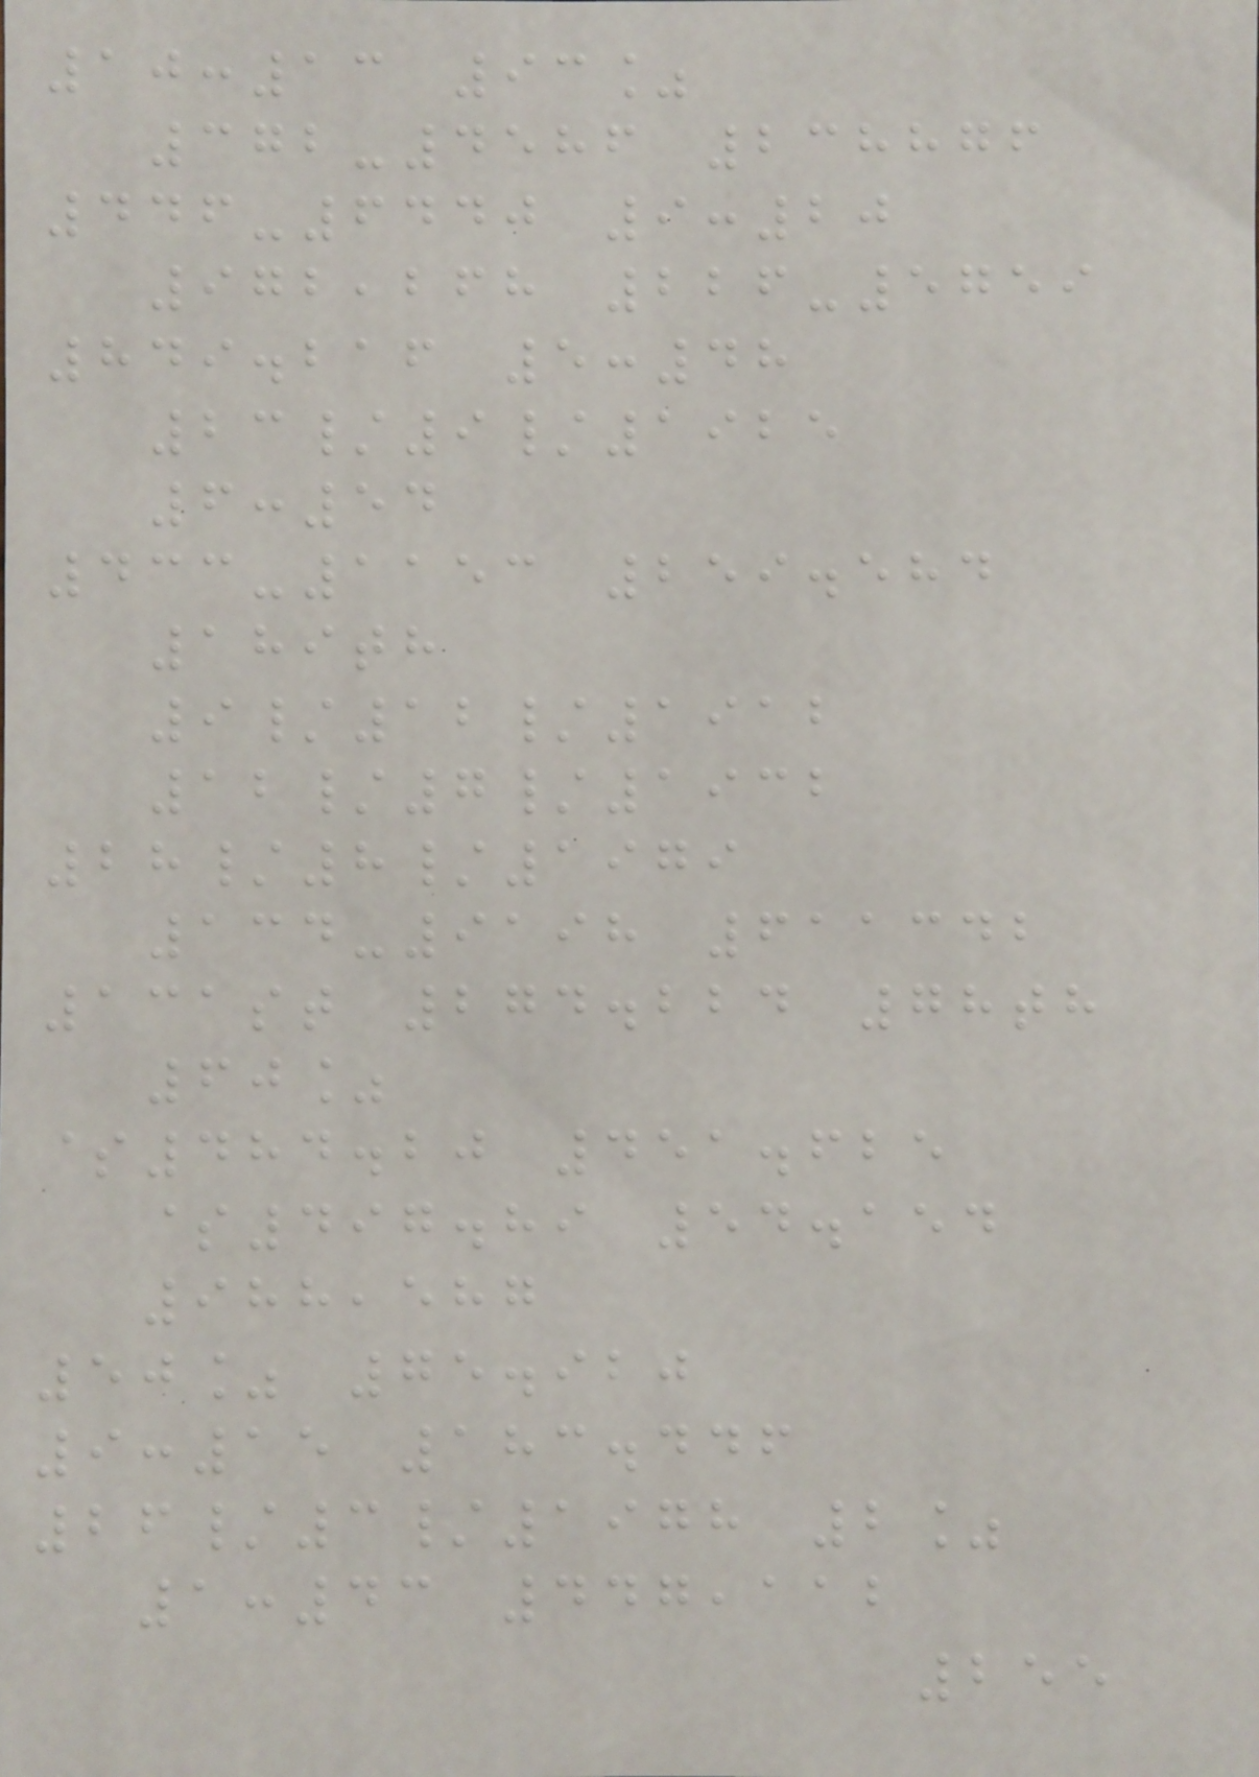10:13 93%
372-4586 238876
446-6440 9:20
972,268 226-5759
849.216 5:48
23/9/1925
6:54
433-1153 259.584
189th
9/12/1912
12/7/1932
28/8/1979
134-9198 611342
131st 274.224 78th
60%
$484.20 451.625
$497.89 54.154
988,587
50% 75.920
9:15 183.446
26/3/1978 2%
1:43 447,112
255
